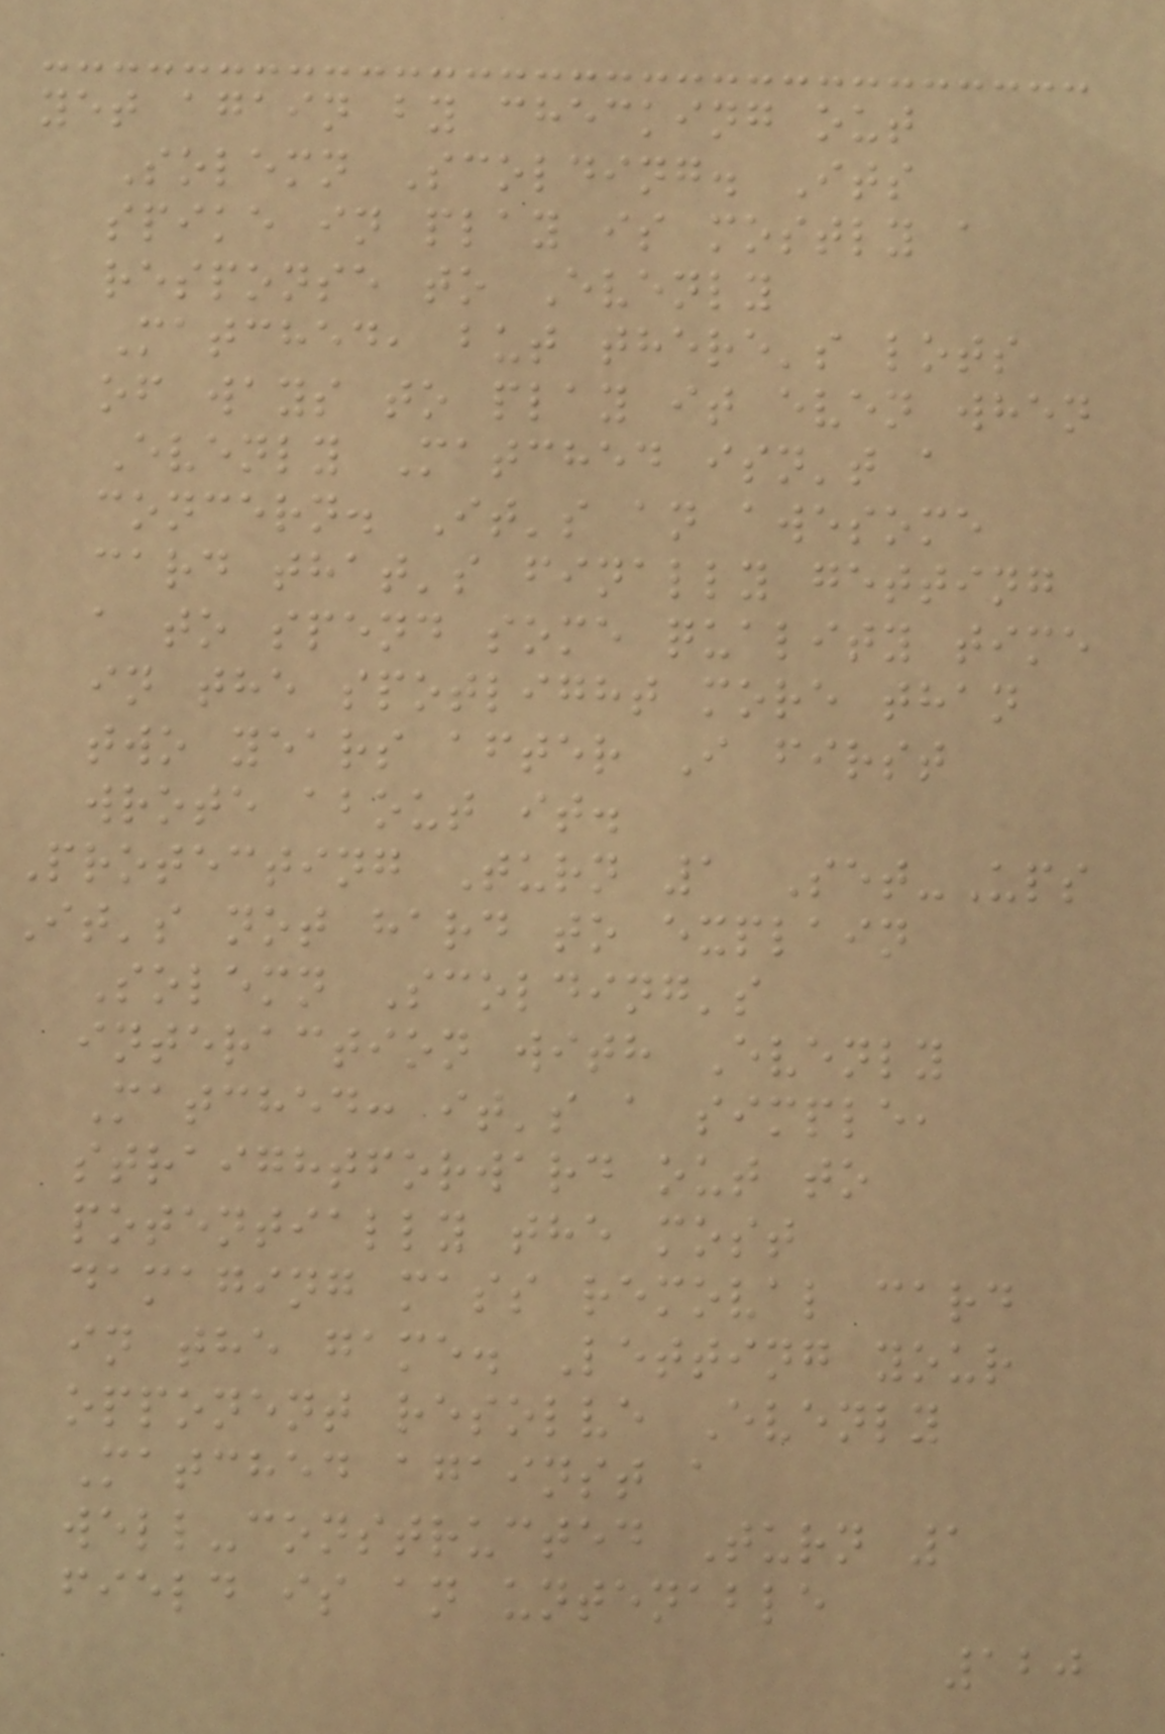yet again by checking out
Solemn Scolding. Its
spike in play is mostly a
response to Evenly
Matched, but there's lots
of ways to play it even when
Evenly Matched isn't a
concern. It's an awesome
card that's finally getting
a to spend some quality time
in the spotlight more than
two years after I first
wrote about it.
Protecting Turn 1 Set-Ups
It's not hard to explain
Solemn Scolding's
interaction with Evenly
Matched: it's a simple,
straightforward out to
potentially the most
damaging mass removal card
in the game. Letting your
opponent resolve Evenly
Matched against a
well-constructed Turn 1
field is an untenable
120
